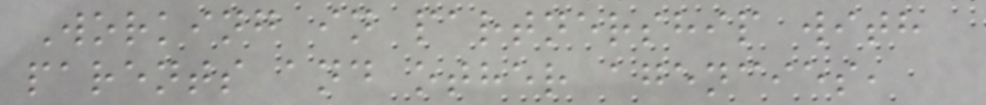Working in partnership with
parents and other agencies,
